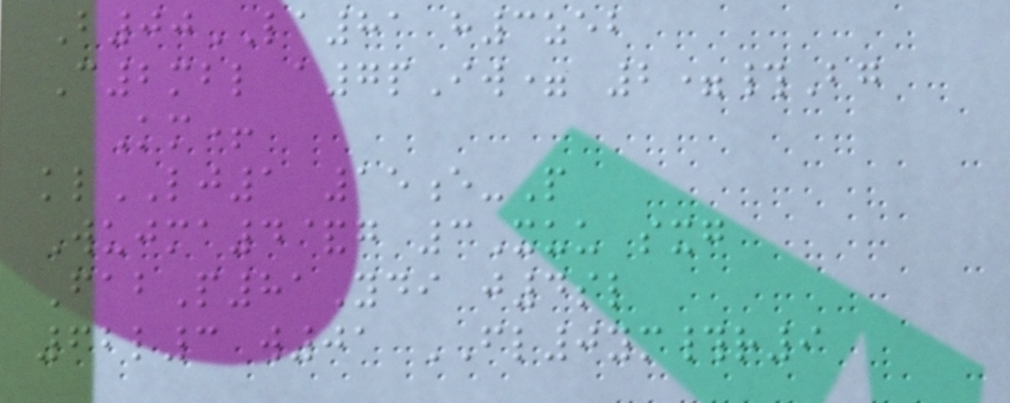B00LA81 h3zeb
C2mbl a7pIw= 2=#Bg
Km+
klLJ1 15e-P
Wujma4&g 3Xuu sxg
FabP81Ydi j4sl
62l3 w01 FL0ym#r9
